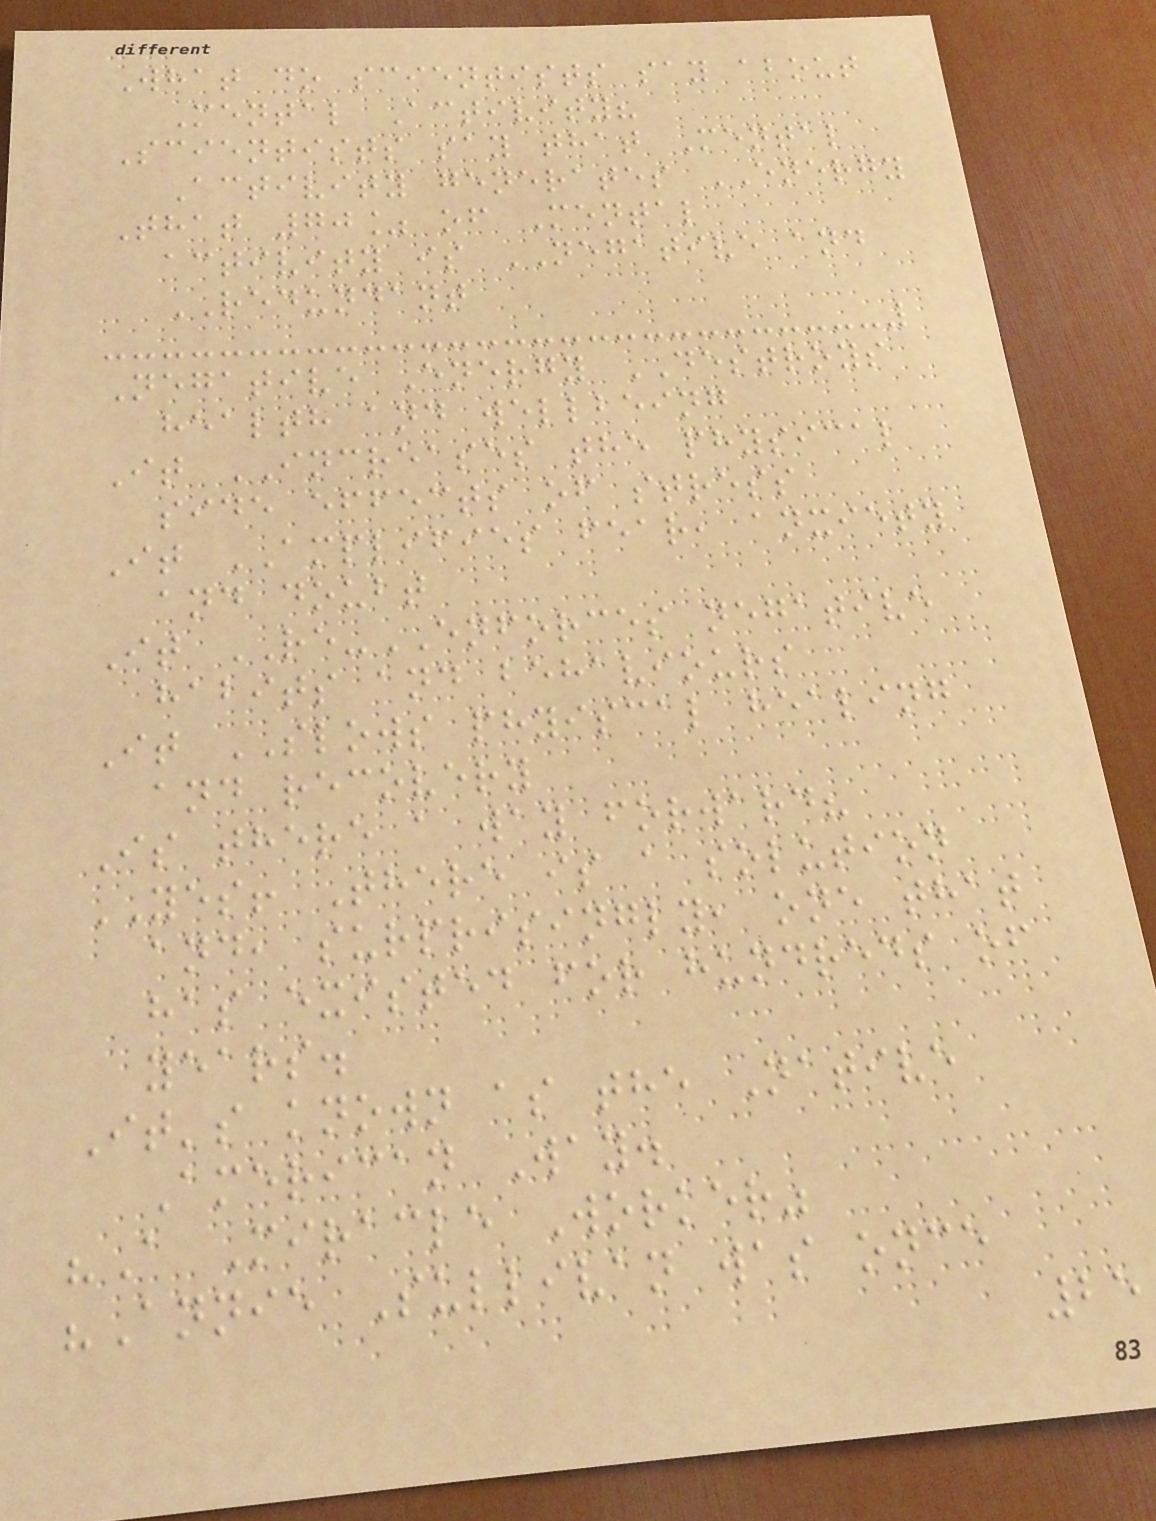What do scientists say about
Mental Activity?
Scientists say that Mental
Activity generates ENERGY
That 70% of Mental
activity is NEGATIVE and
REDUNDANT
Negative Energy DESTROYS
health and wellbeing
It INCREASES the physical
side effects of stress
It AMPLIFIES fear, anxiety
and doubt
It RE-ENFORCES negative
habits and behaviours
It SLOWS phyiscal healing
and recovery
Is there a way forward?
YES! There is a solution
and, surprisingly, one that
has existed for hundreds of
years.
It's known as the Native
American Way.
"A Miracle Worker"
"Annie Sullivan was once
25
